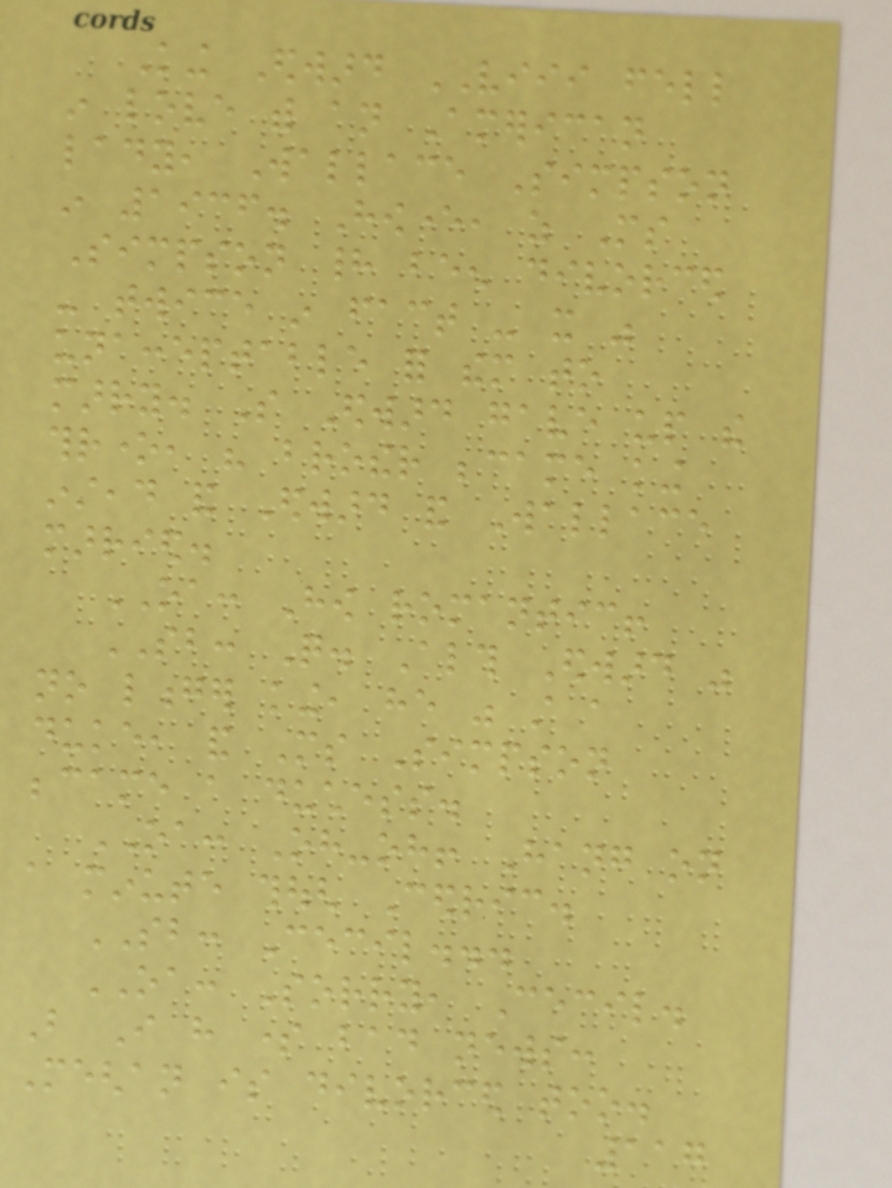King Edward VIII fell
in love with an American
lady, Wallace Simpson
in 1936. However, as Ms
Simpson had been divorced
- twice in fact - it was
unacceptable for them to
marry. So Edward gave up the
throne, his brother became king
instead and Edward and Wallace
married.
OA: How romantic!
SB: Quite. Although Edward was
no longer king, he was still a
duke, and Ms Simpson
became a duchess.
OA: Oh-oh! Hang on
a minute though Cedric.
SB: Cecil...
OA: Sorry, Cecil.
But I have some bad news:
Meghan is divorced too.
117
